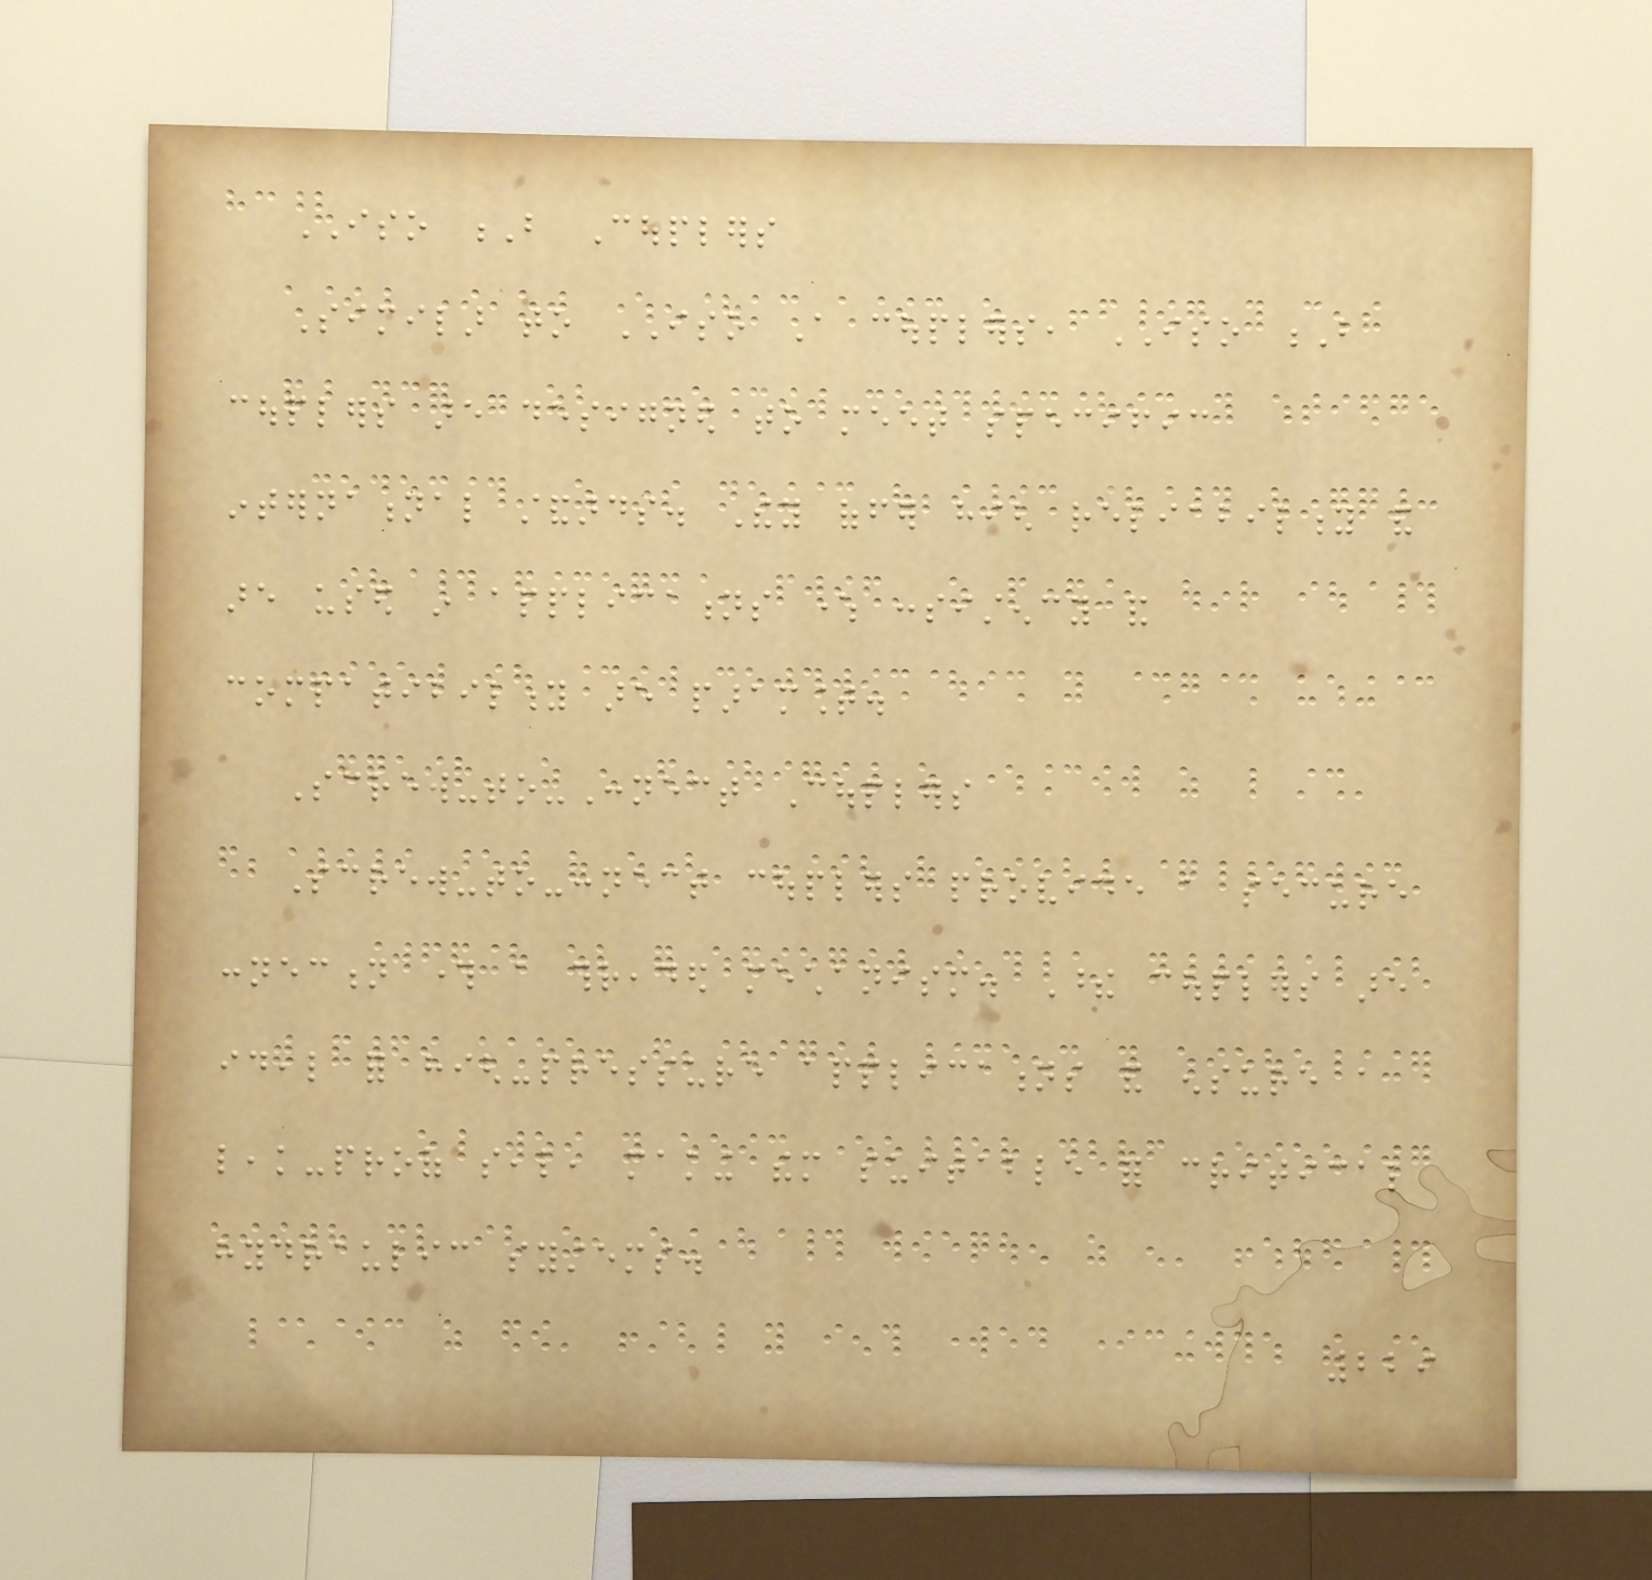ISO B Couplers
Similar to ISO A couplers, ISO B
couplers are designed to meet specific
international standards. They offer high reliability and
are used in applications where consistency and
compatibility are paramount.
Screw-to-Connect Couplers
Screw-to-connect couplers provide a secure
connection through a threaded mechanism. These couplers are
ideal for high-pressure applications and ensure a
leak-proof seal, making them suitable for critical
hydraulic systems.
229
